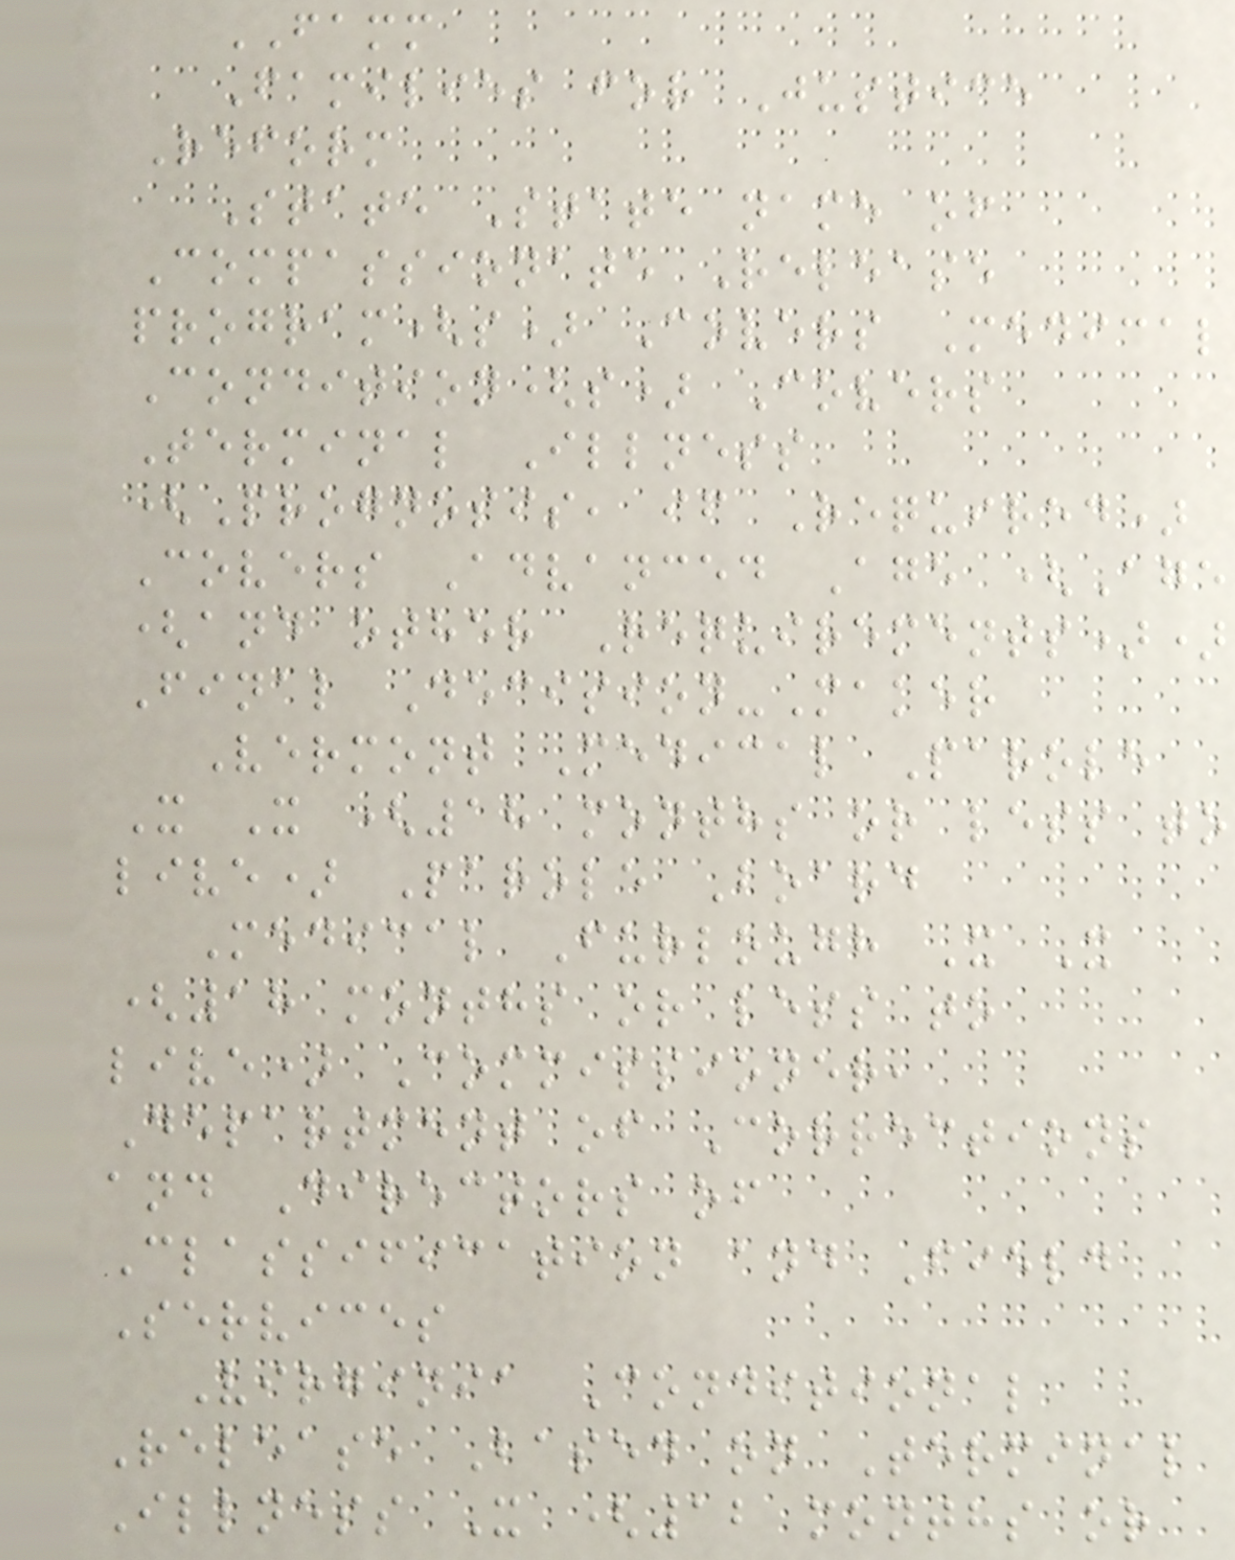FAMM
Families for Justice
Reform
State State name of
Compassionate Release
program(s) Covers Medical
Condition(s) Covers
Terminal Illness
(Prognosis, if Required)
Covers Advanced Age (Age
(and other Requirements))
Final Decision-Maker
Vermont Medical Parole
X X (18 months or less to
live) Parole Board
Medical Furlough X X
(18 months or less to
live) Commissioner,
Department of Corrections
and Directors of
Classification and Field
Services
Virginia Conditional
Release Based on Terminal
Illness X (12 months or
